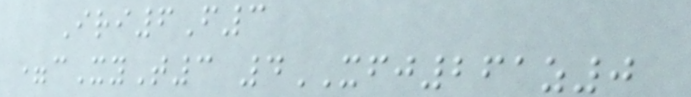Iri6F3
=cXyT3 4XFJ261z0
